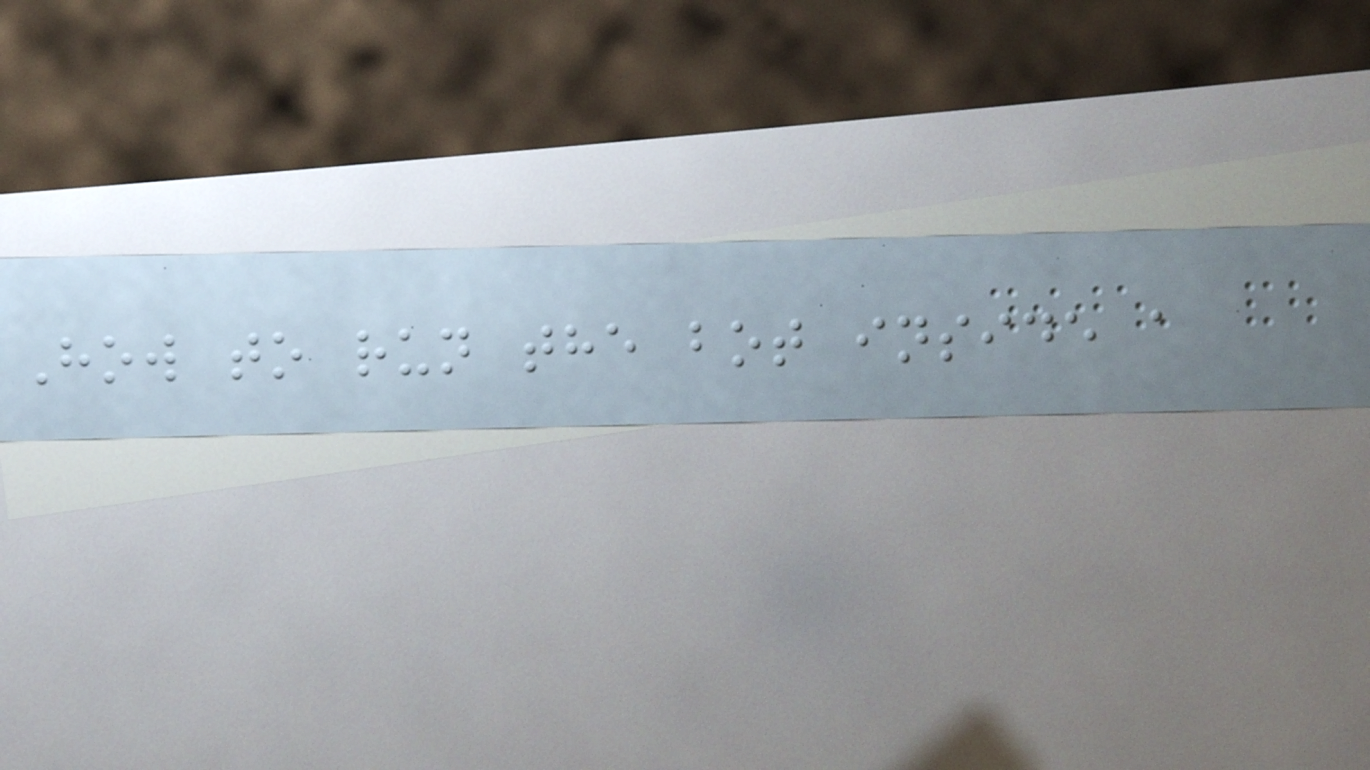How to run the bot inside a
